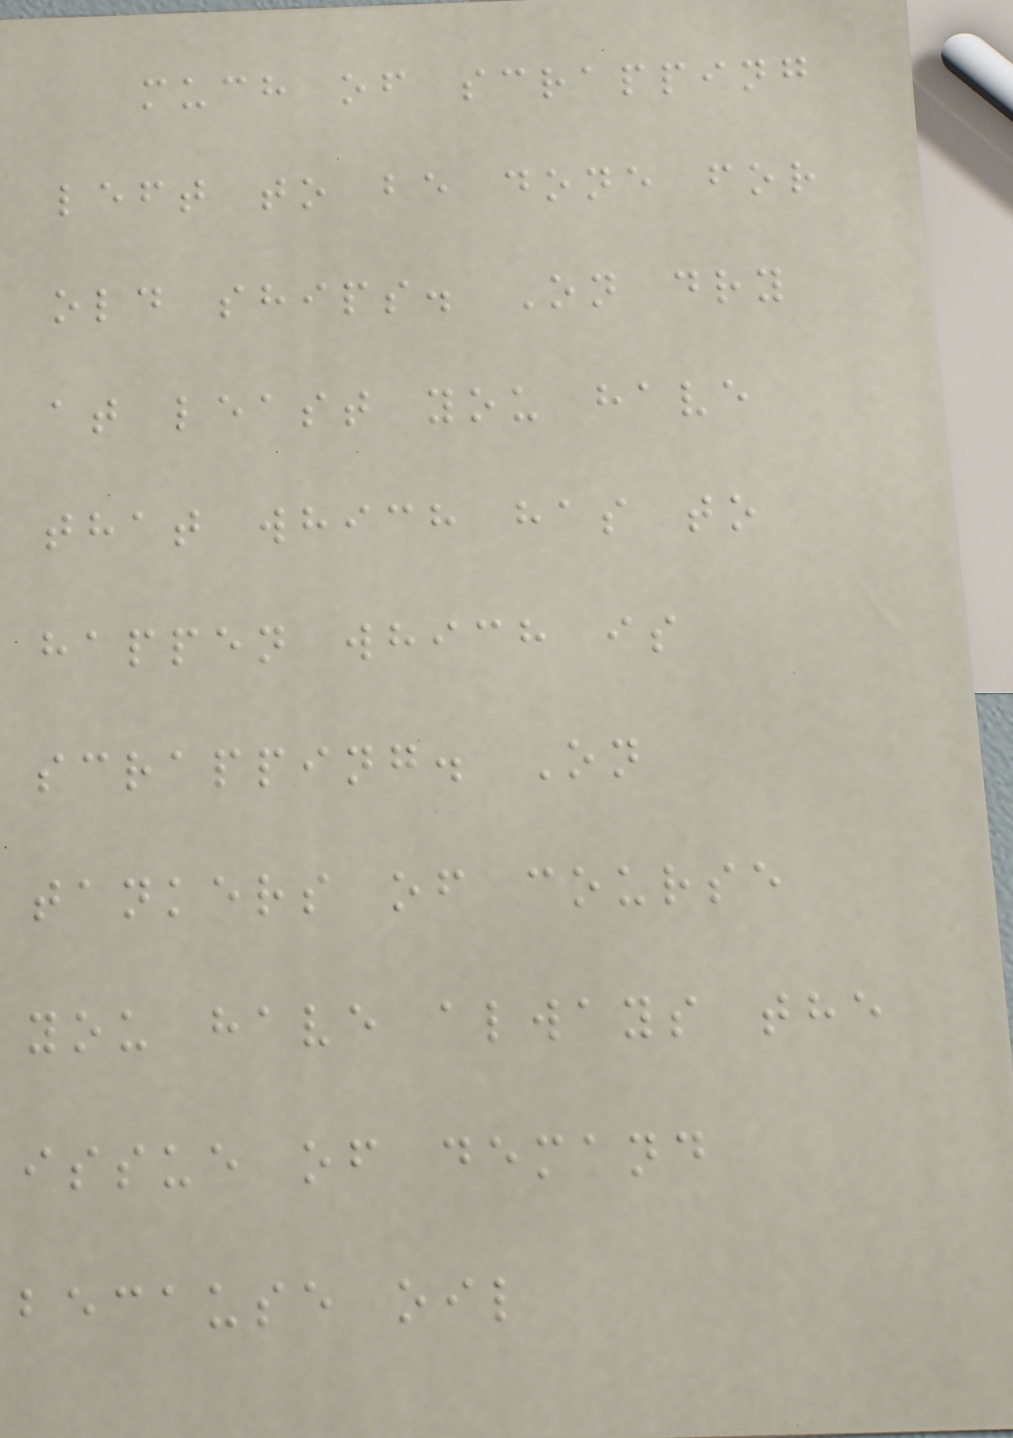much of scrapping
left to be done for
old ships. On dry
at least you have
that which has to
happen which is
scrapping. On
tankers of course
you have always the
issue of demand
because oil
